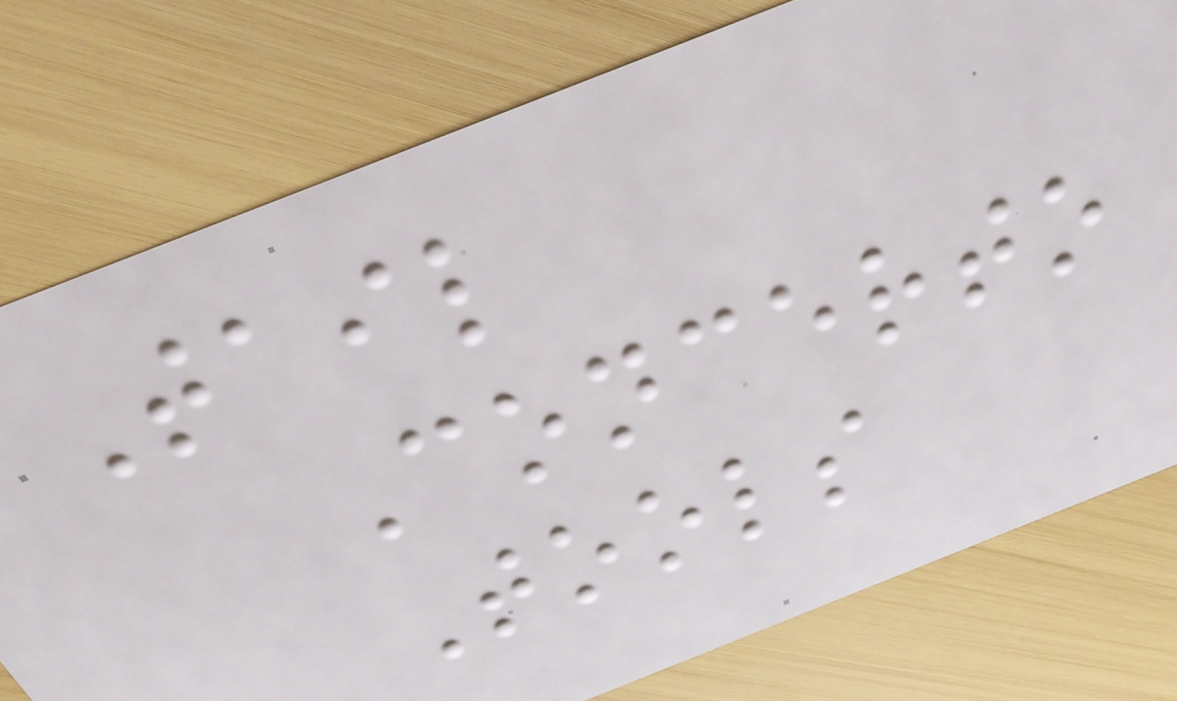Tail
Concerto
Tools
